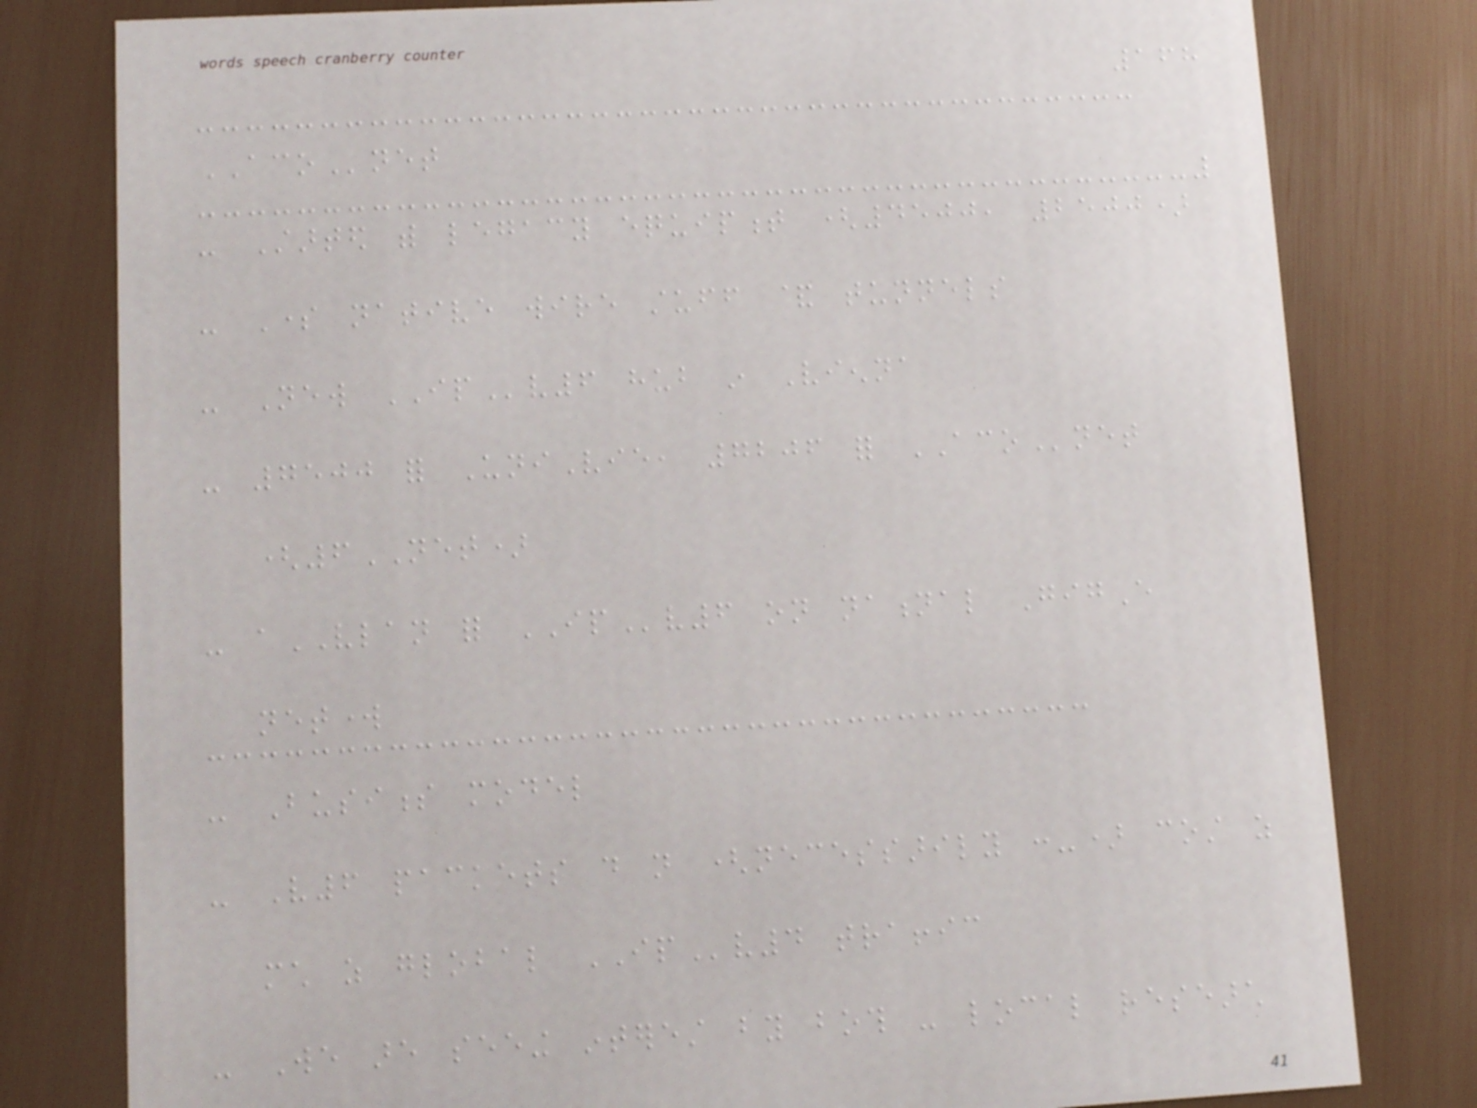168
ACOnet
- Started with legacy equipment (4500, 2500)
- Some native wire stuff & tunnels
- New IPv6 hub in Vienna
- 7500 for UniVie, 7206 for ACOnet
(6NET)
- aVLAN for IPv6 on national GigE
network
- Business model
- V6 packets do not (necessarily :-) cost as
much as global IPv4 traffic
- We are seeing interest by both - local research
